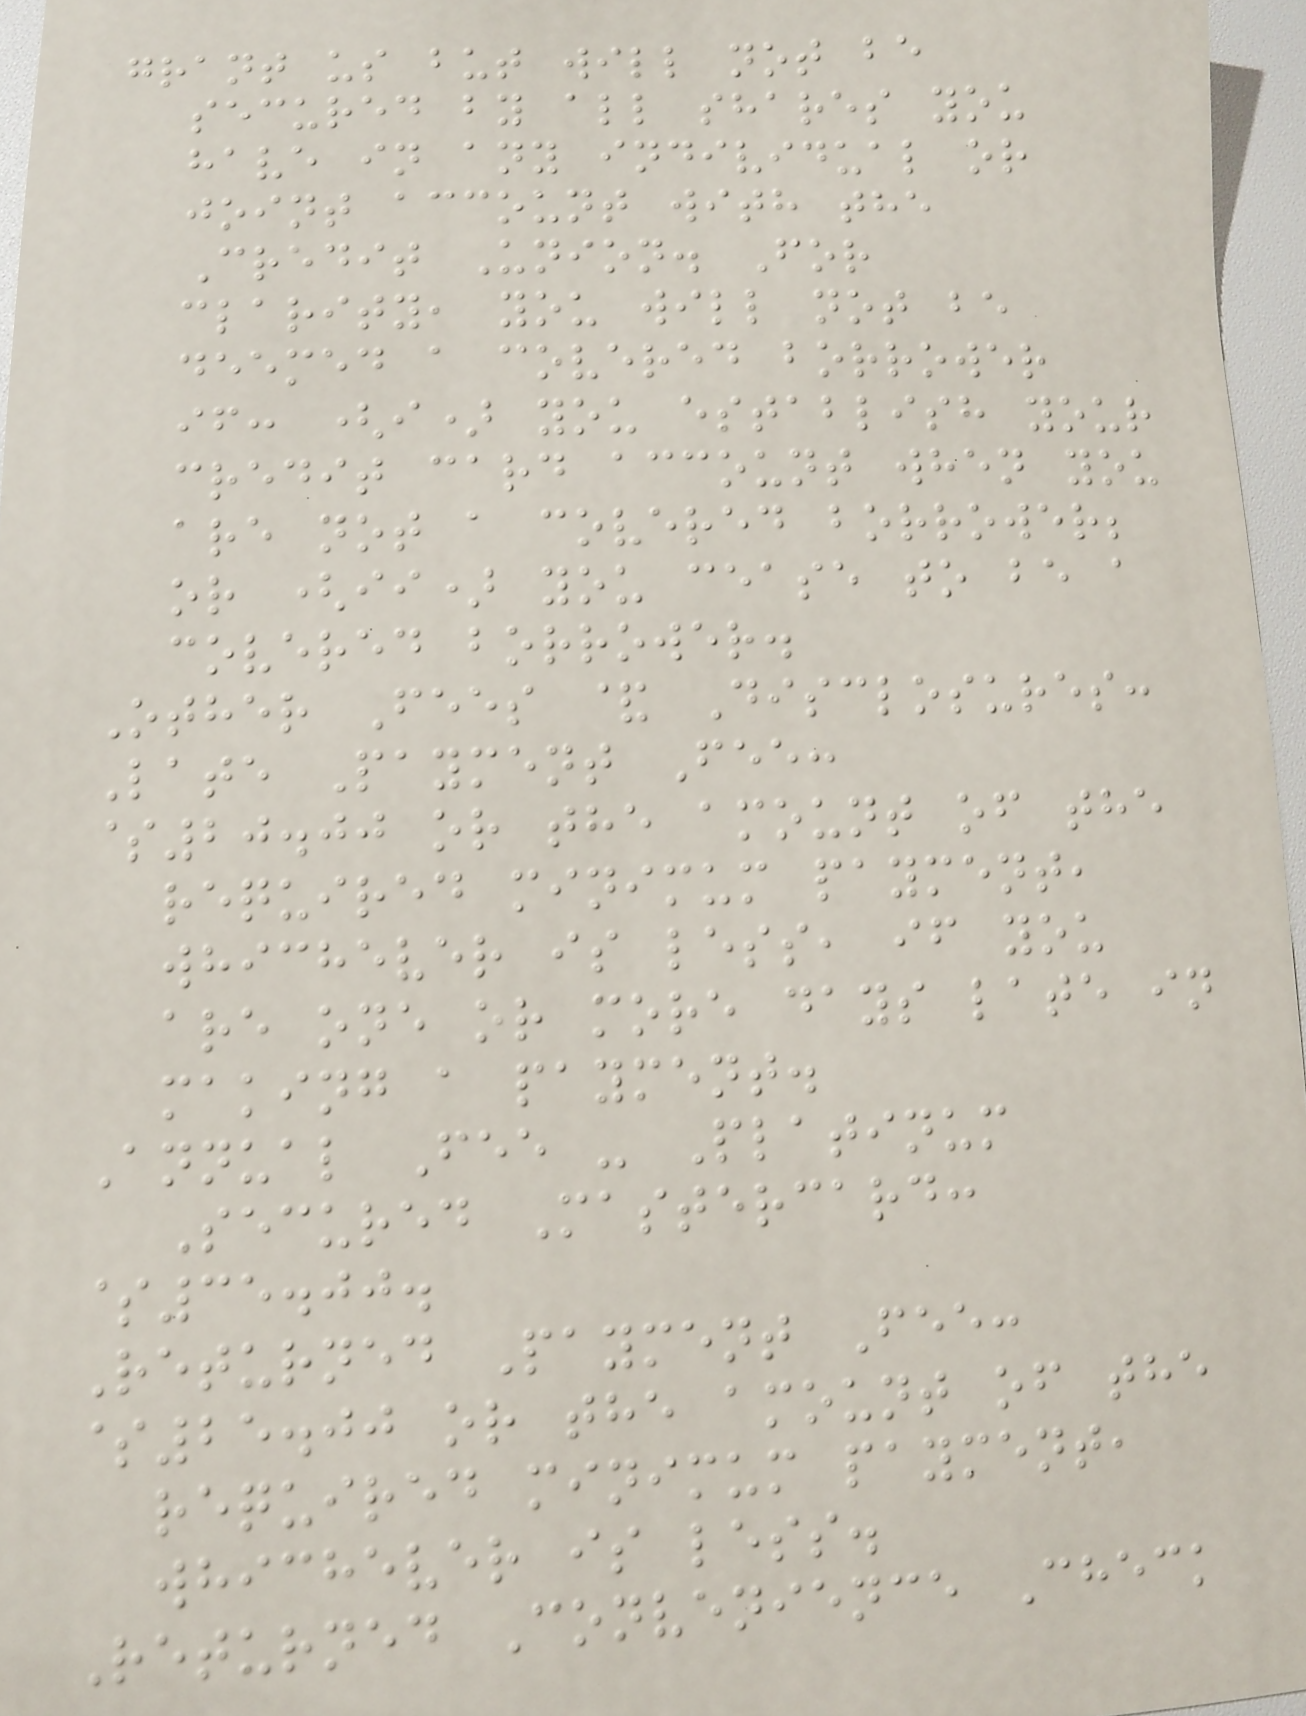grant us but will not be
secured by all shares you
have in any individual or
joint account with the
Credit Union. For
clarity, you will not be
deemed a covered borrower
if: (i) you establish your
credit card account when you
are not a covered borrower;
or (ii) you cease to be a
covered borrower.
Other Fees & Disclosures:
Late Payment Fee:
$20.00 or the amount of the
required minimum payment,
whichever is less, if you
are one or more days late in
making a payment.
Annual Fee - Platinum
Secured Mastercard:
$35.00.
Returned Payment Fee:
$25.00 or the amount of the
required minimum payment,
whichever is less.
Returned Convenience Check
